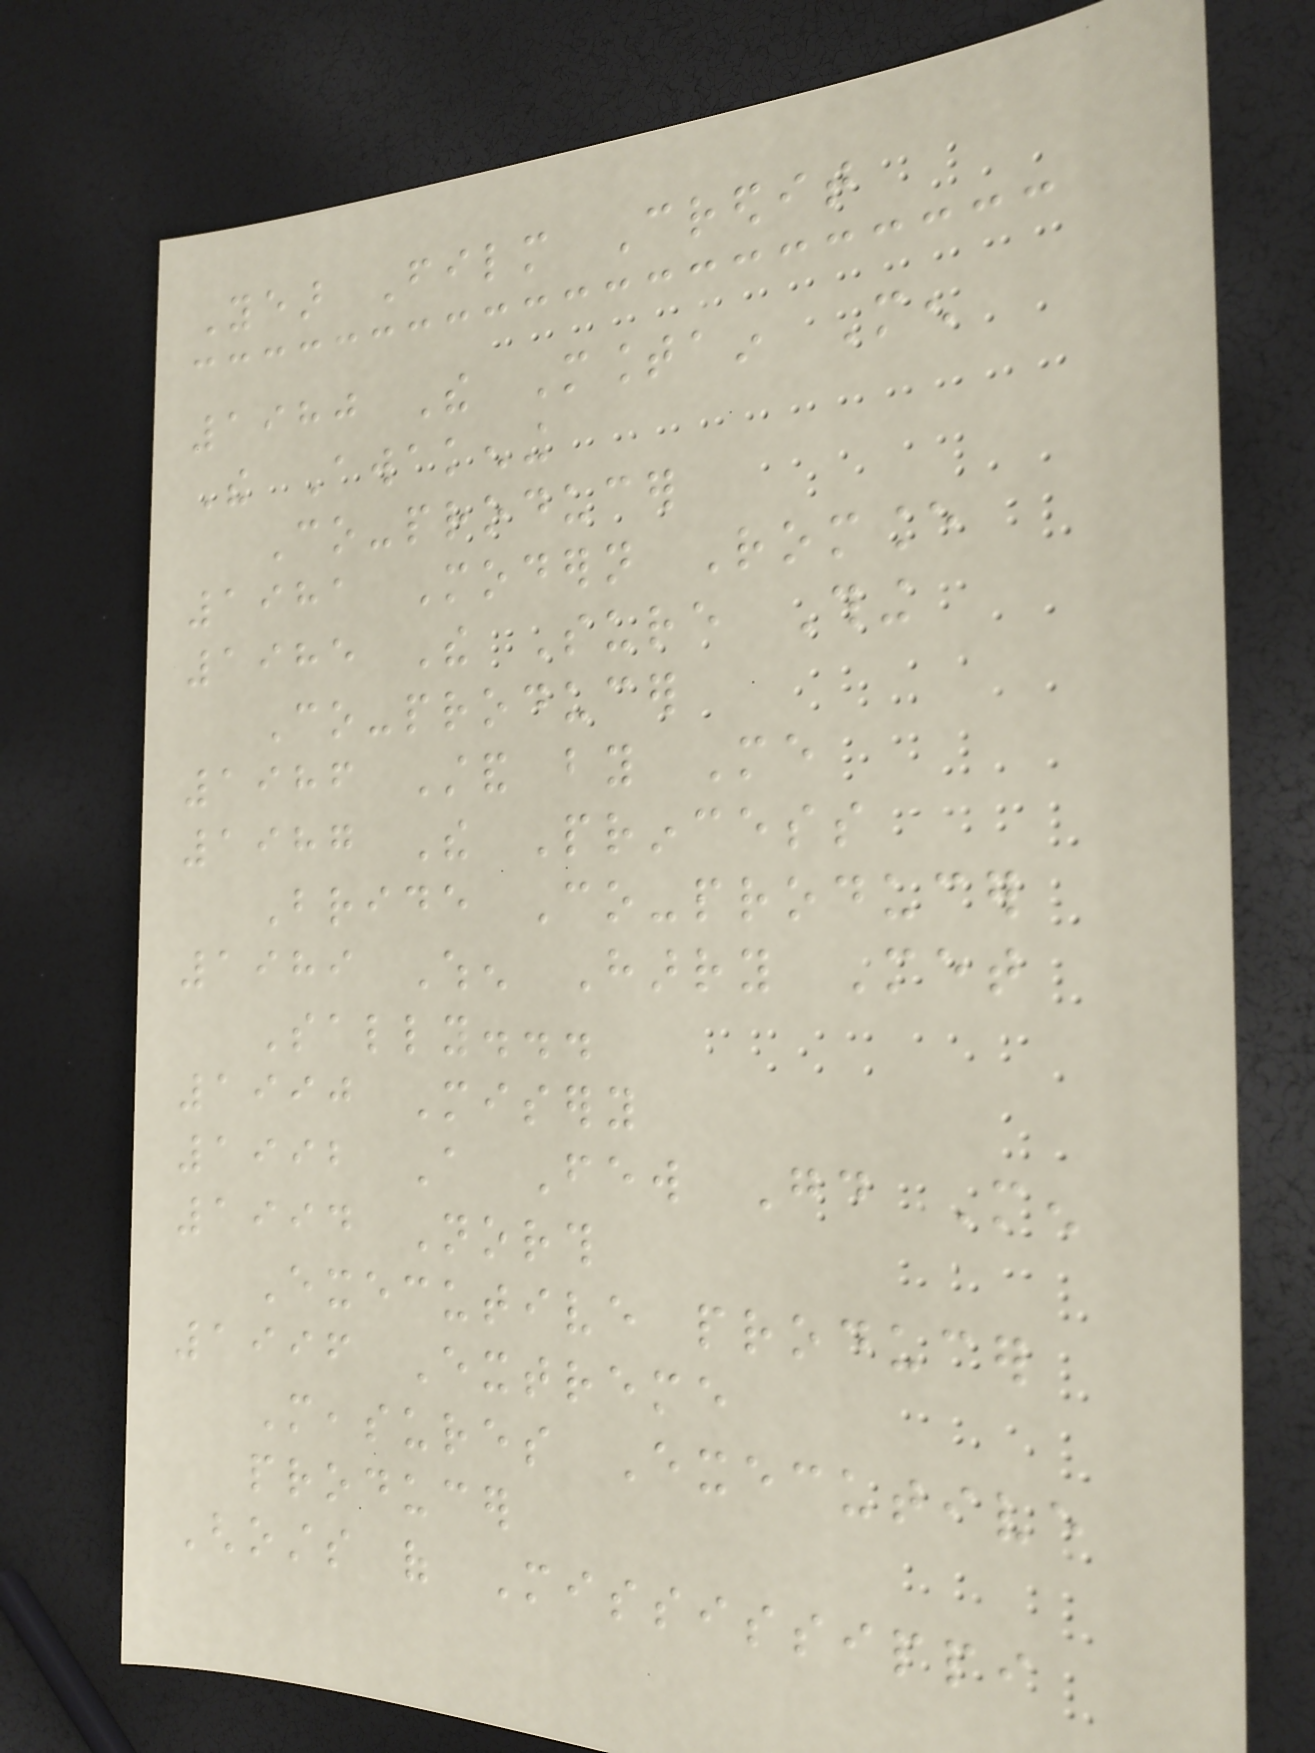Year Film Credit
1980 The Mountain Men
The Awakening
Co-producer
1981 Modern Romance
1985 The Sure Thing
Co-producer
1986 Stand by Me
1987 The Princess
Bride Co-producer
1989 When Harry Met
Sally...
1990 Misery
1992 A Few Good Men
1994 North
Executive producer
1996 Extreme
Measures Executive
producer
Ghosts of Mississippi
